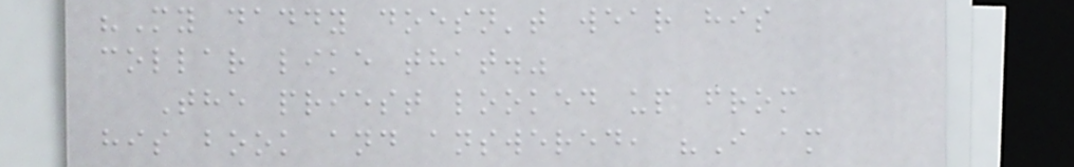"My daddy doesn't wear his
collar like that."
The priest looked up from
his book and answered, "I am
